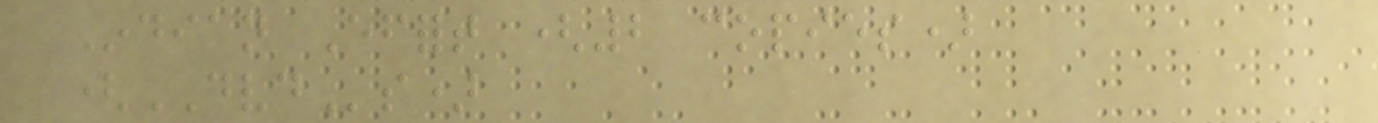Indian Effort (2 copies)
(DVDs)
